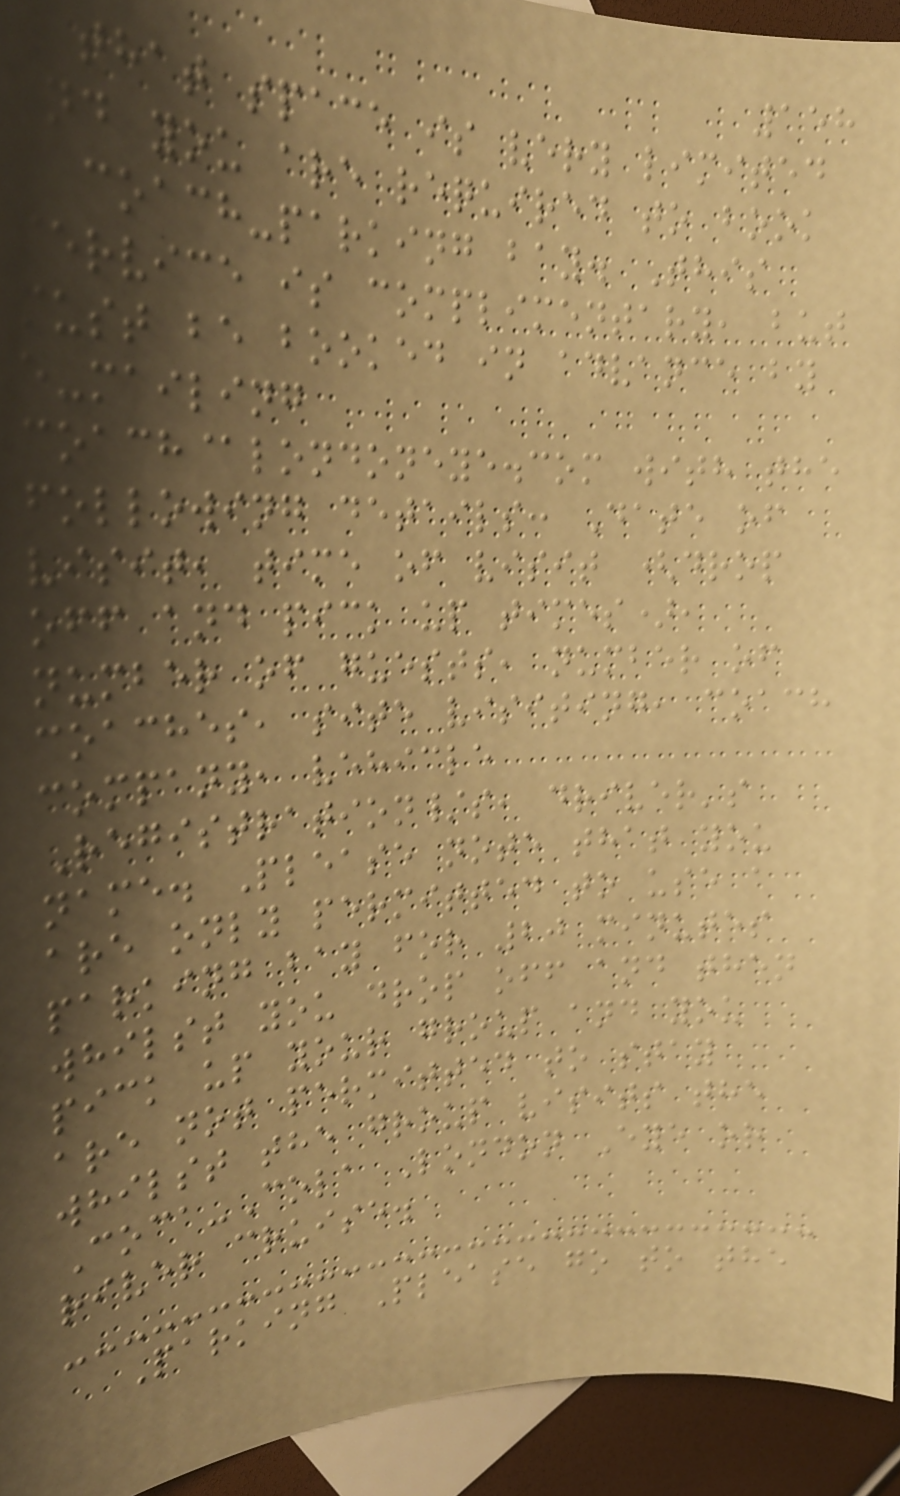158
that space is very limited
and you are required to book
a coach-parking bay. This
service is complimentary, but
must be booked in advance by
e-mailing
coach@londoneye.com with the
following details: Date of
visit, time of visit (drop
off and pick up times),
number of guests, number of
coaches, site visiting, coach
company, vehicle
Registration/s, driver's
name. Please note that you
are only permitted to use a
parking bay for 20 minutes
whilst you drop off and then
pick up your group and you
are not permitted to stay
whilst the group visits the
Coca-Cola London Eye or
river cruise.
Parking Please go to the
